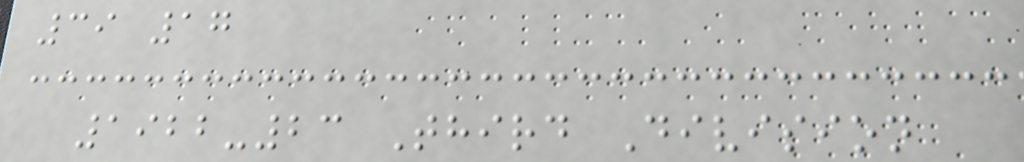39 17
1922-23 Third Division
